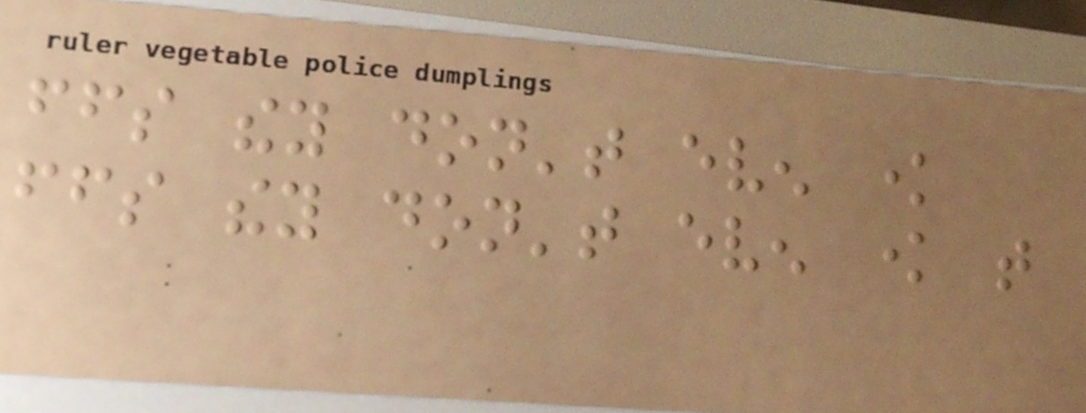ffs they don't even know
ffs they don't even know that
